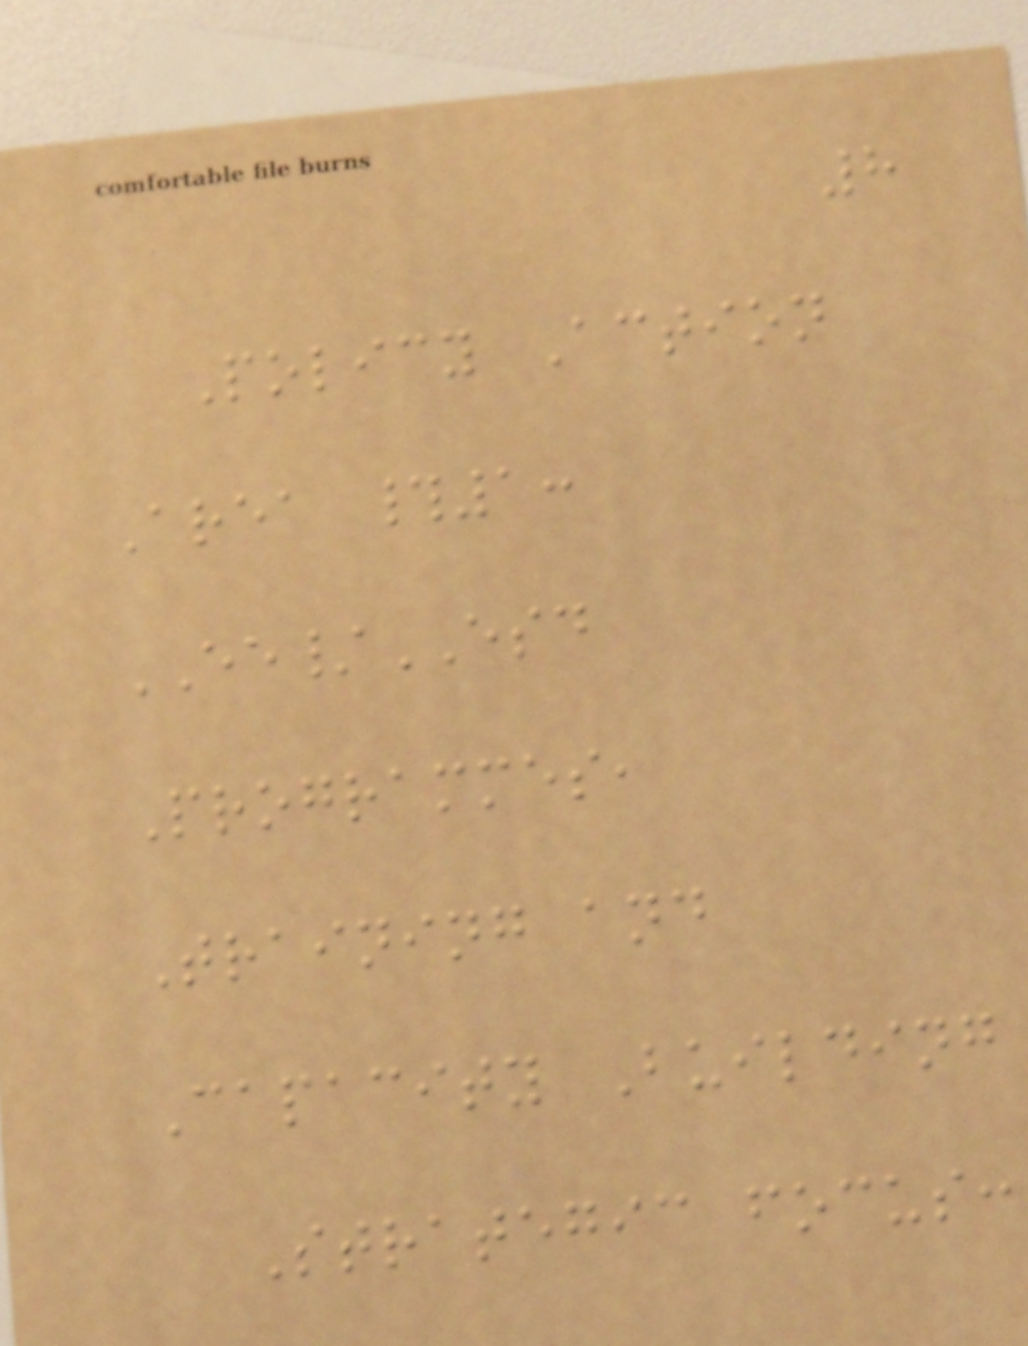8
Policy Action
Area #1:
EE/ESD
Programmes,
Training and
Capacity Building
Strategic focus:
